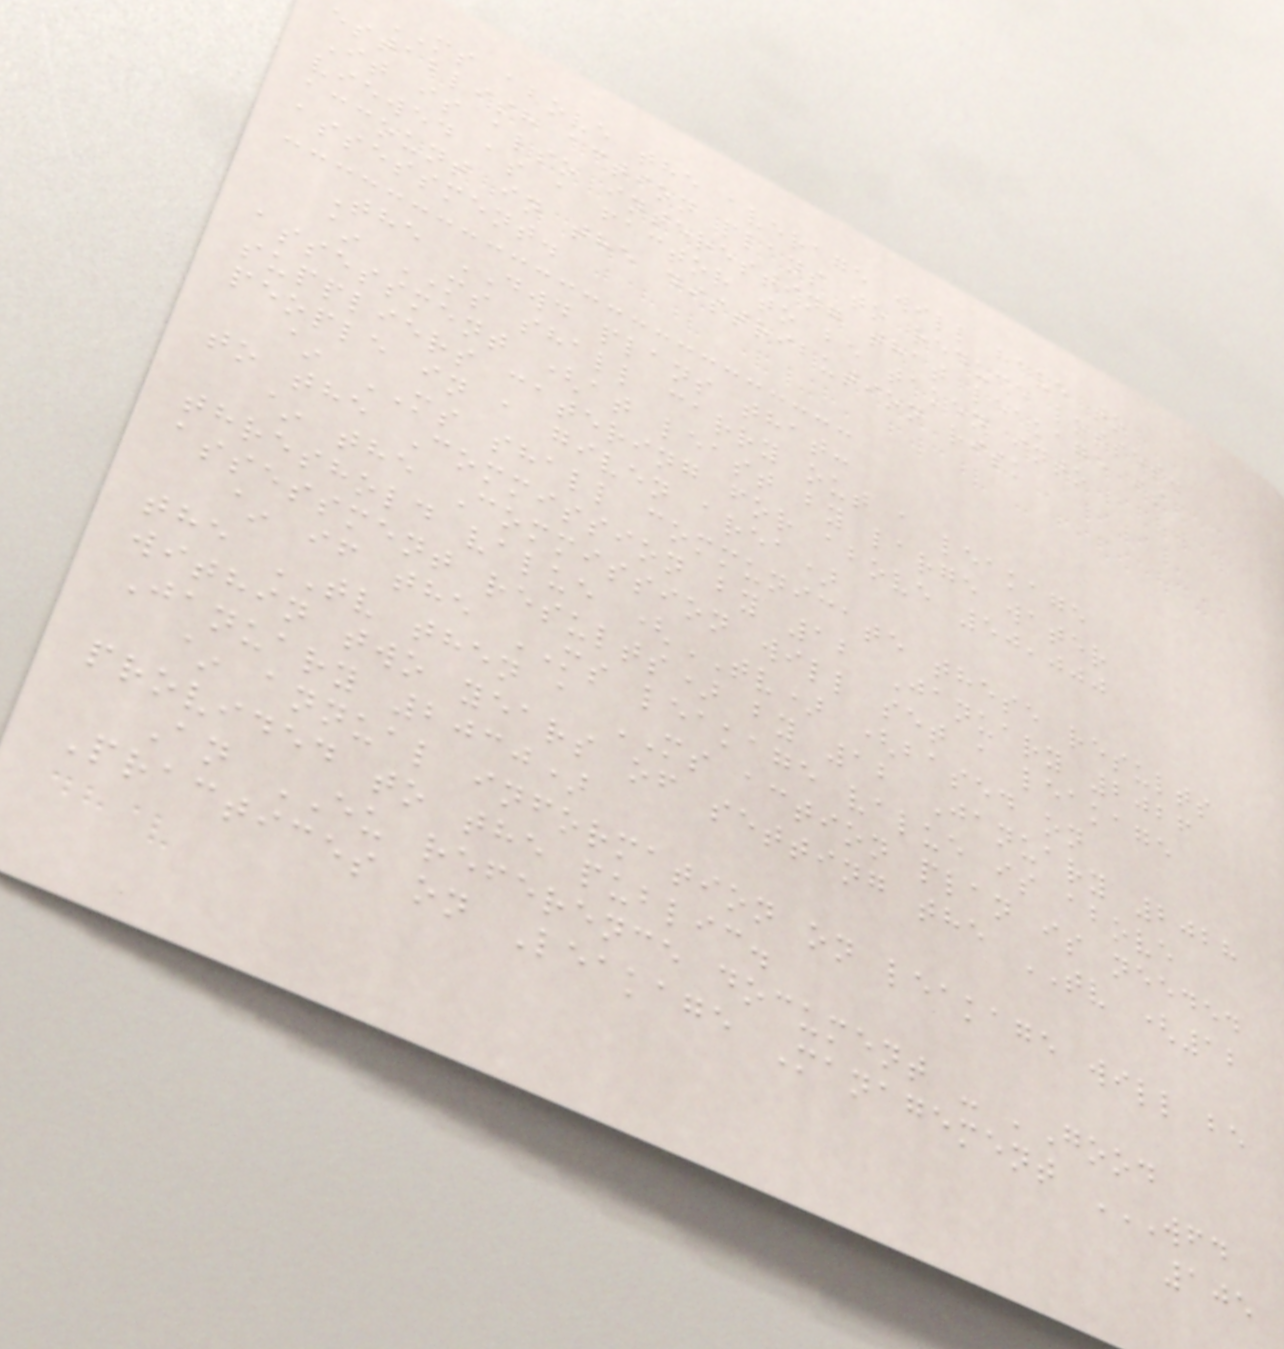MS above the average will have to
establish action plans to reduce losses.
It is also interesting that leakage is
viewed as a factor to be taken into
account in the distribution risk
assessment.
The DWD plans that:
~ MS shall carry out a leakage
assessment (at least by large water
suppliers catering for above 50,000
people in a given area)
~ MS shall communicate these results
to the Commission by 12 January 2026
~ the Commission will set a leakage
threshold value (TV) (based on
assessment results) by 12 January 2028
~ if the MS leakage value is above
the TV then a MS action plan is needed
within two years of setting the TV (12
January 2030)
~ annual information on leakage will be
provided to the public.
An EU reference document - 'Good
Practices on Leakage Management WFD
105
